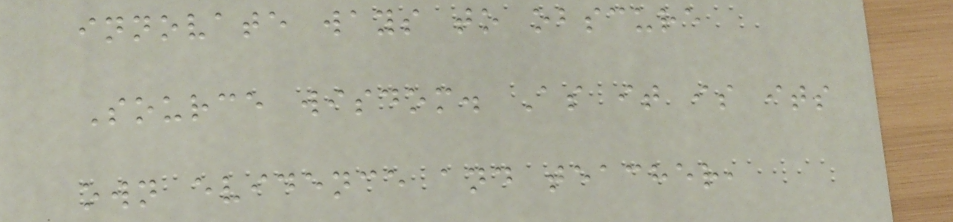innovate ways to obscure
Source wisdom. As it is its
own evidence and teacher,
